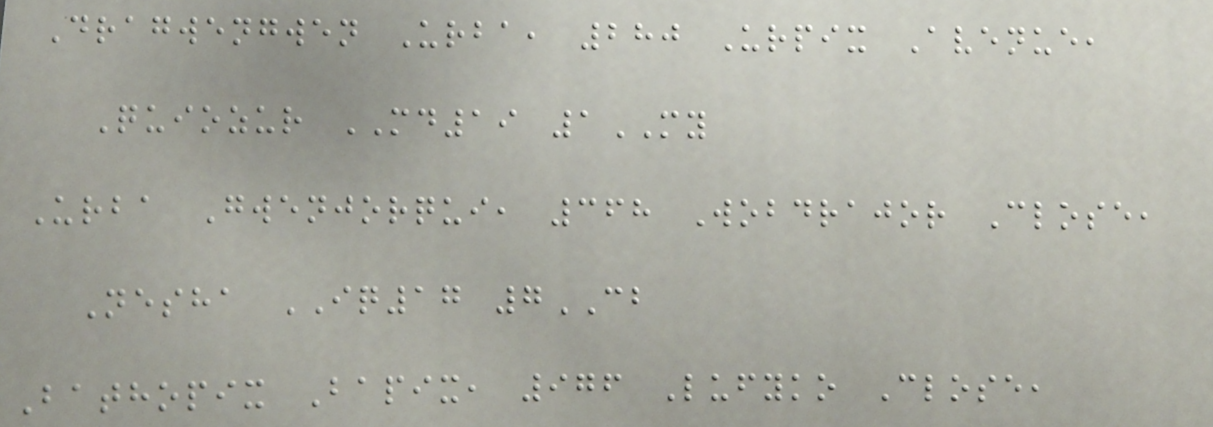Dragwengwen Urba, 280 Urpix Avenue,
Quiozur MD19 1MY
Urba Gwenjorqui, 368 Wobdrajor Close,
Nesha IQ17 7CB
Bathopix Bapix, 976 Lufyko Close,
